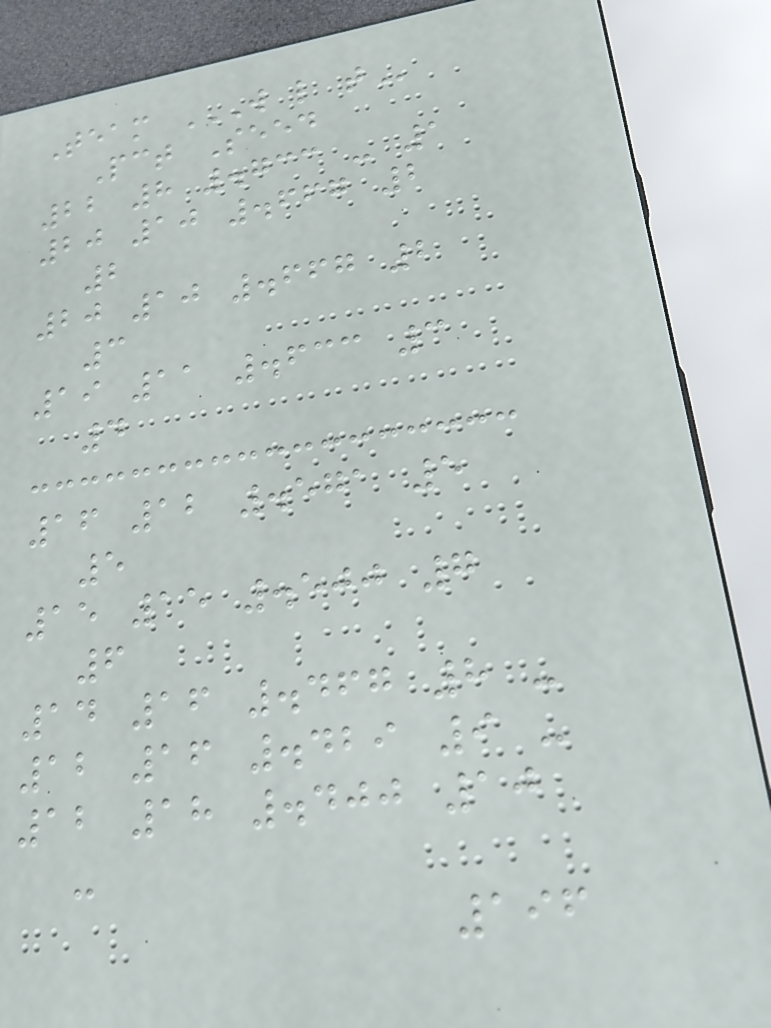Team W L T
Pct Seed
22 8 .733 - 1
20 10 .667 2
2
20 10 .667 2
3
19 11 .633 3
4
16 12 .571 5
5
15 15 .500 7
6
14 16 .467 8 -
12 16 .429 9 -
12 18 .400 10
-
196
